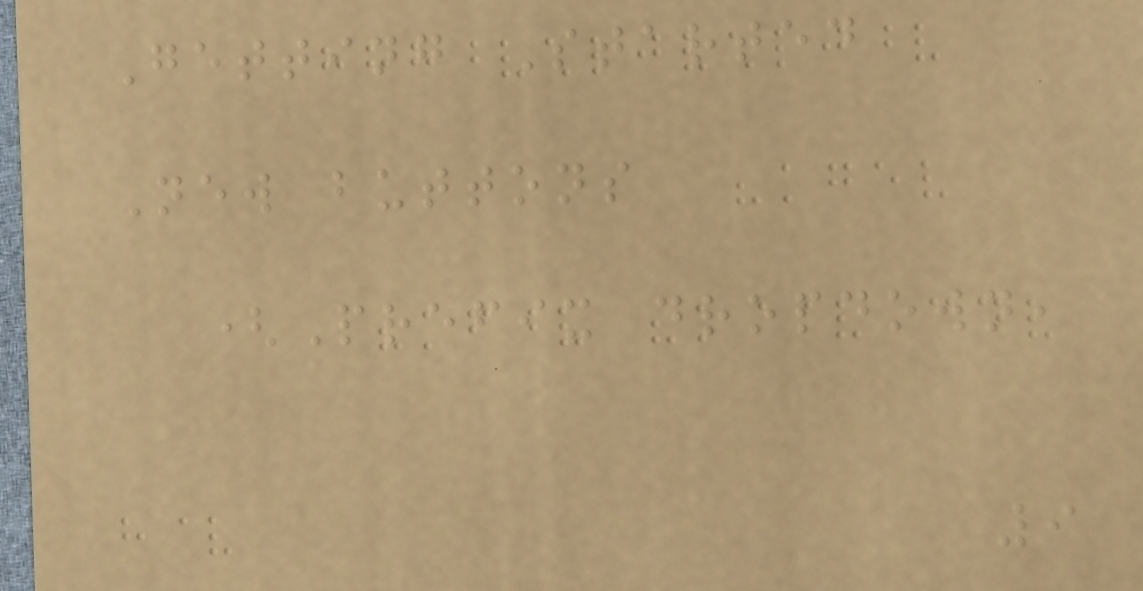Getting Started
New buttons
(Prefix dropdown,
9
